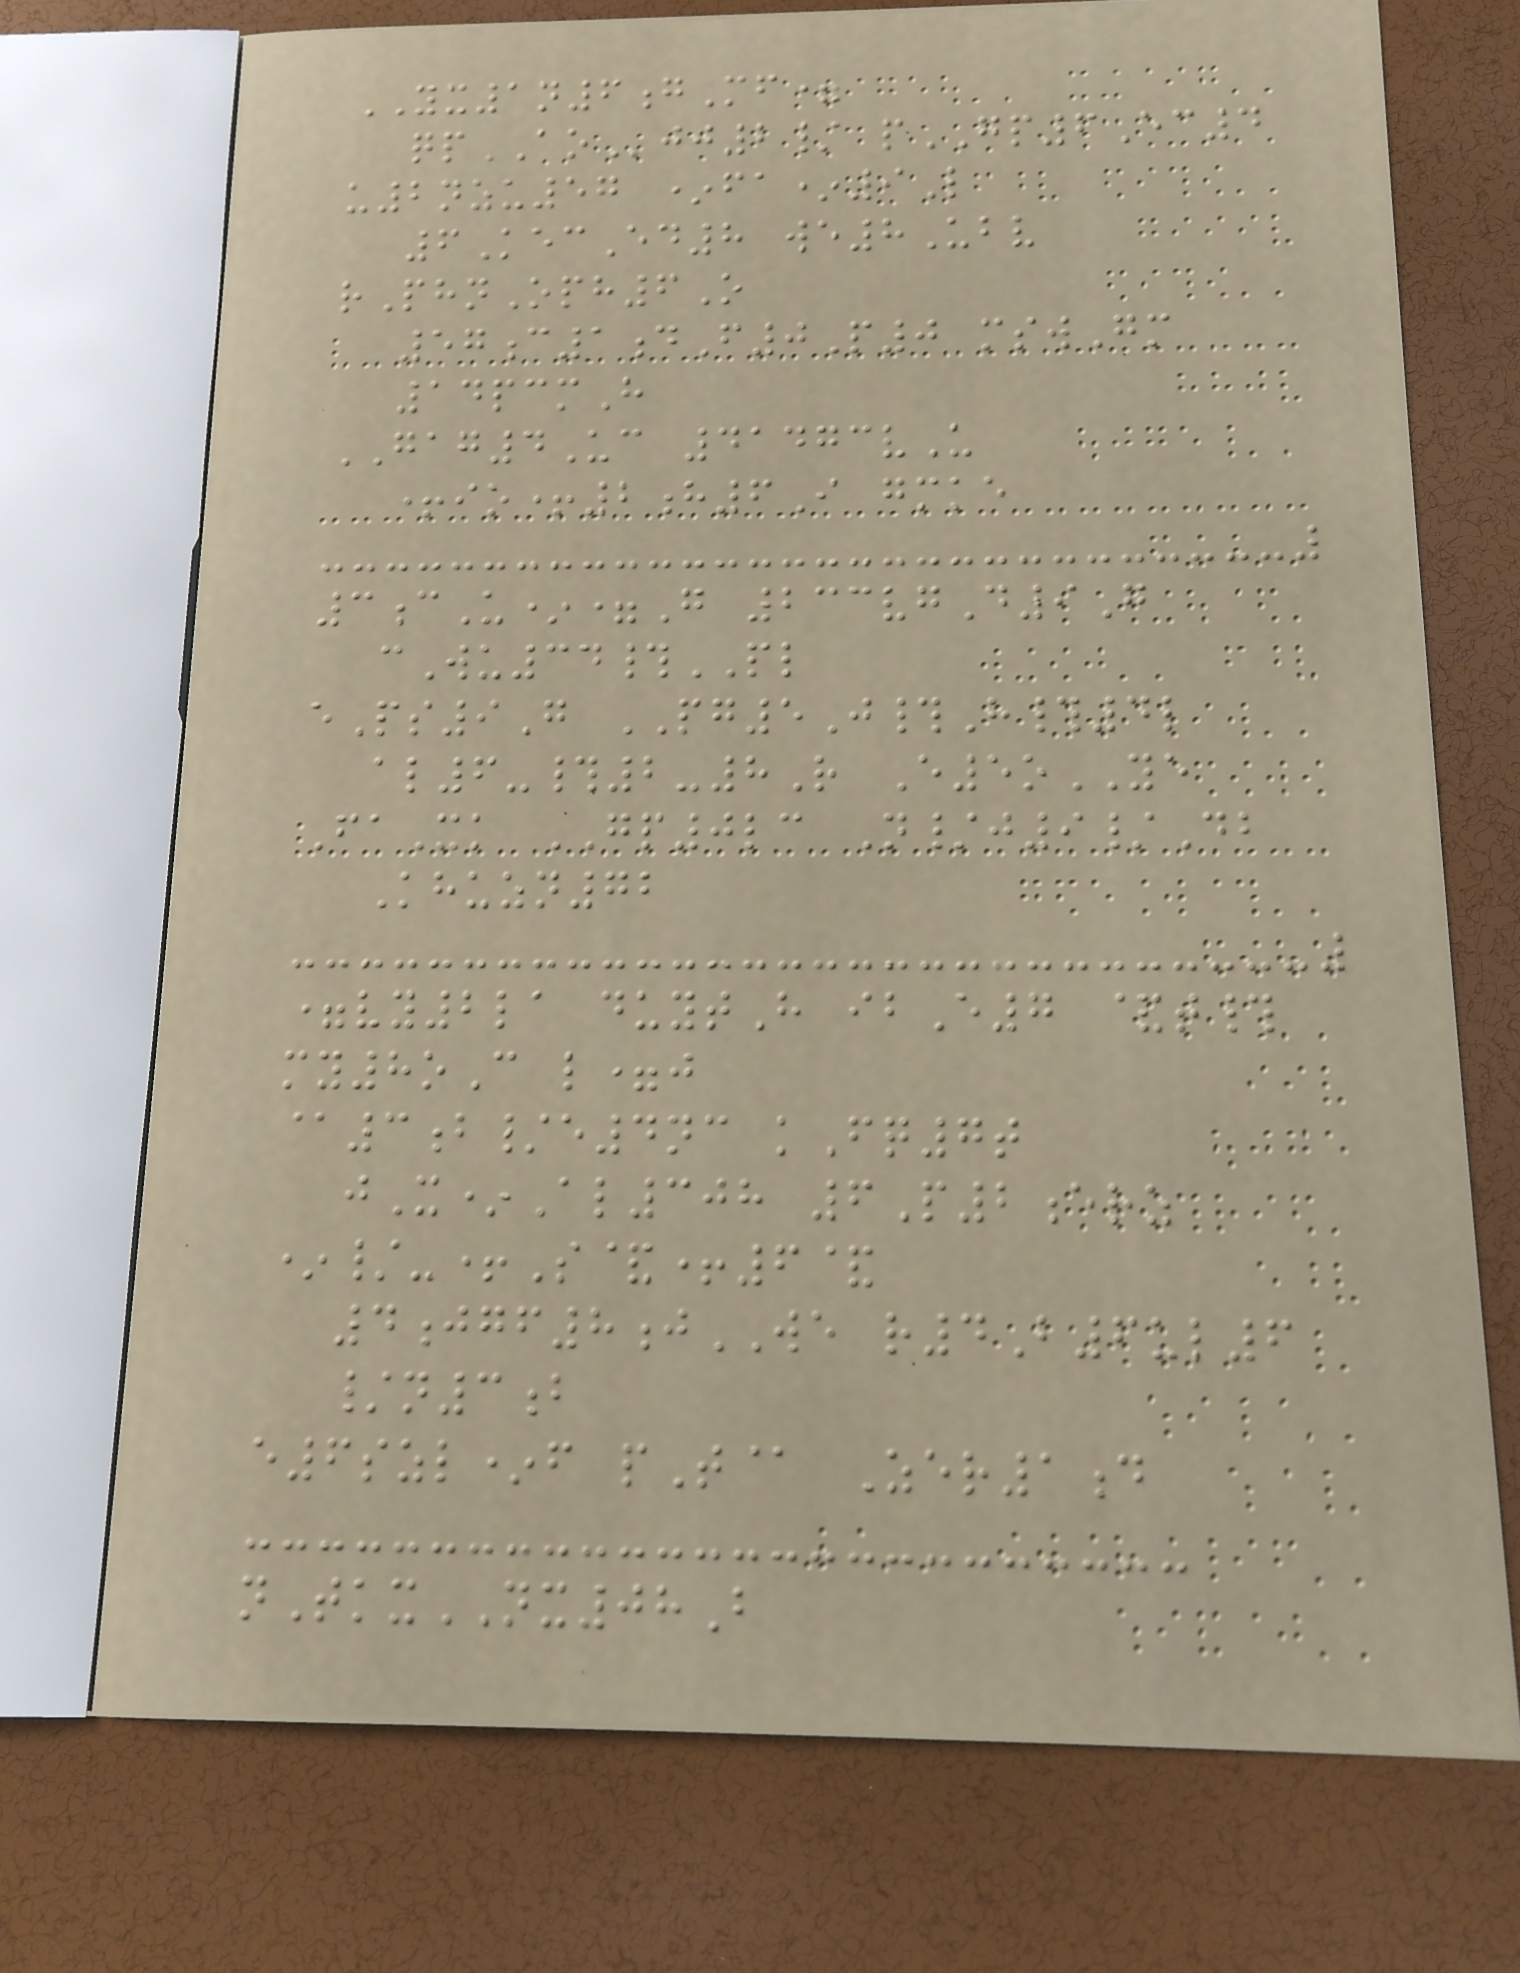YX1n6gMf=
qpAOjj2/ pGP6Ec4
u2nzu57 *fa*9L
6KecEd8 we8Ubv
rPhnOph6O
57c1dF0P0 mswGm
14pcmH
GAG4Uc 41473vU
+io+2h6I gmke
3cU*=G 233vgD9G
cWu34#PL
ePs9G PG5J#H#4l
al6-#2-8R E5oYE
FaXk GP0lc N/j9/Db
Khuzn72
=vy2la duytH ibE7 &t#
my8oC l=j
@3b/e4nc kFq7t
jX*Al308 6P2erz
*/-+S&+6&
4jgf8jWE r4B6ul6
/n3b
e6szl*f pT@ Zer1d
nTkxNX08B
